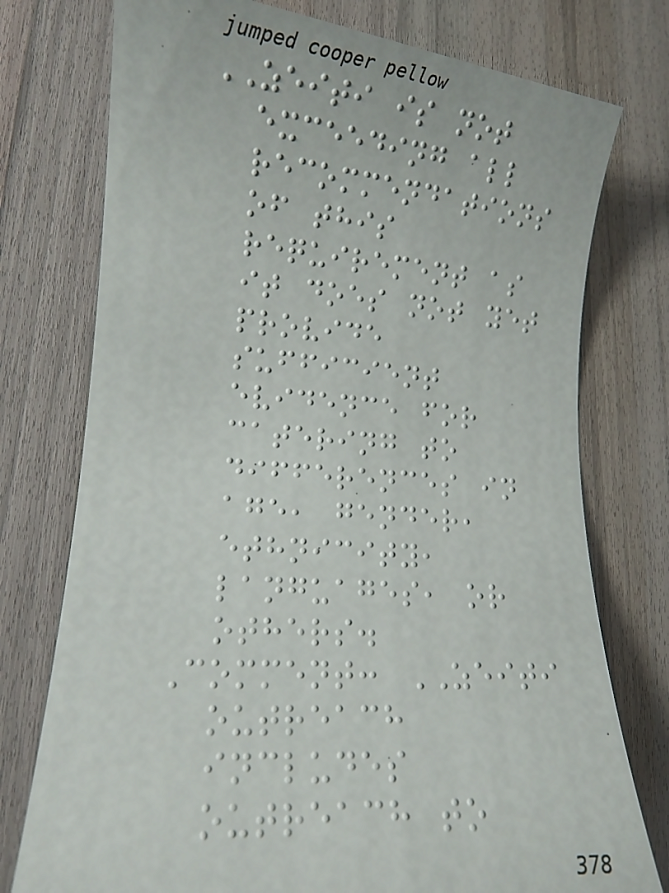ZEITI is not
exceeding all
recommendations
of this
requirement as
it does not yet
provide
sufficient
evidence for
catering to
differences in
age, gender,
ethnicity,
languages, or
others.
Comment: ZEITI
outreach
includes
outreach to
